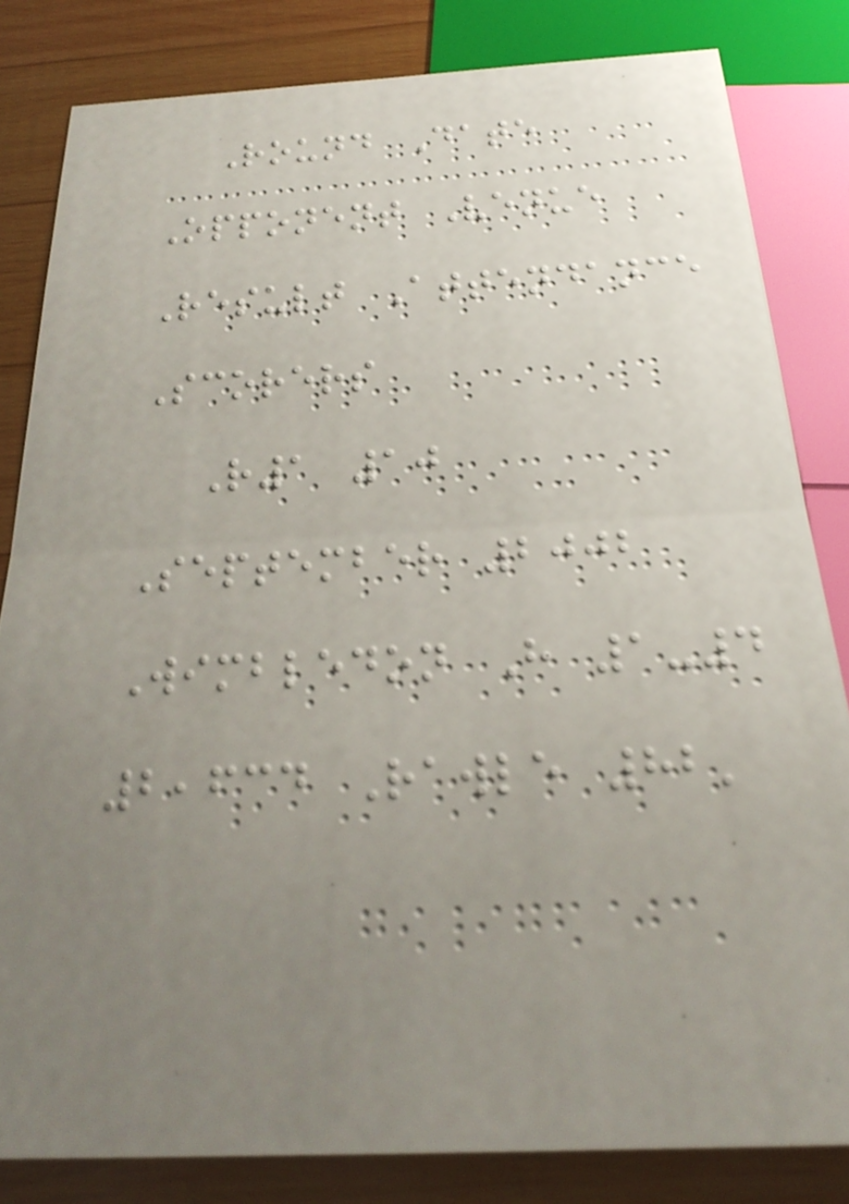Round Date
Opponent Venue
Result Attendance
Scorers
R1 10
September 2002
Wimbledon H 1-4
2,634 Rawle 82'
